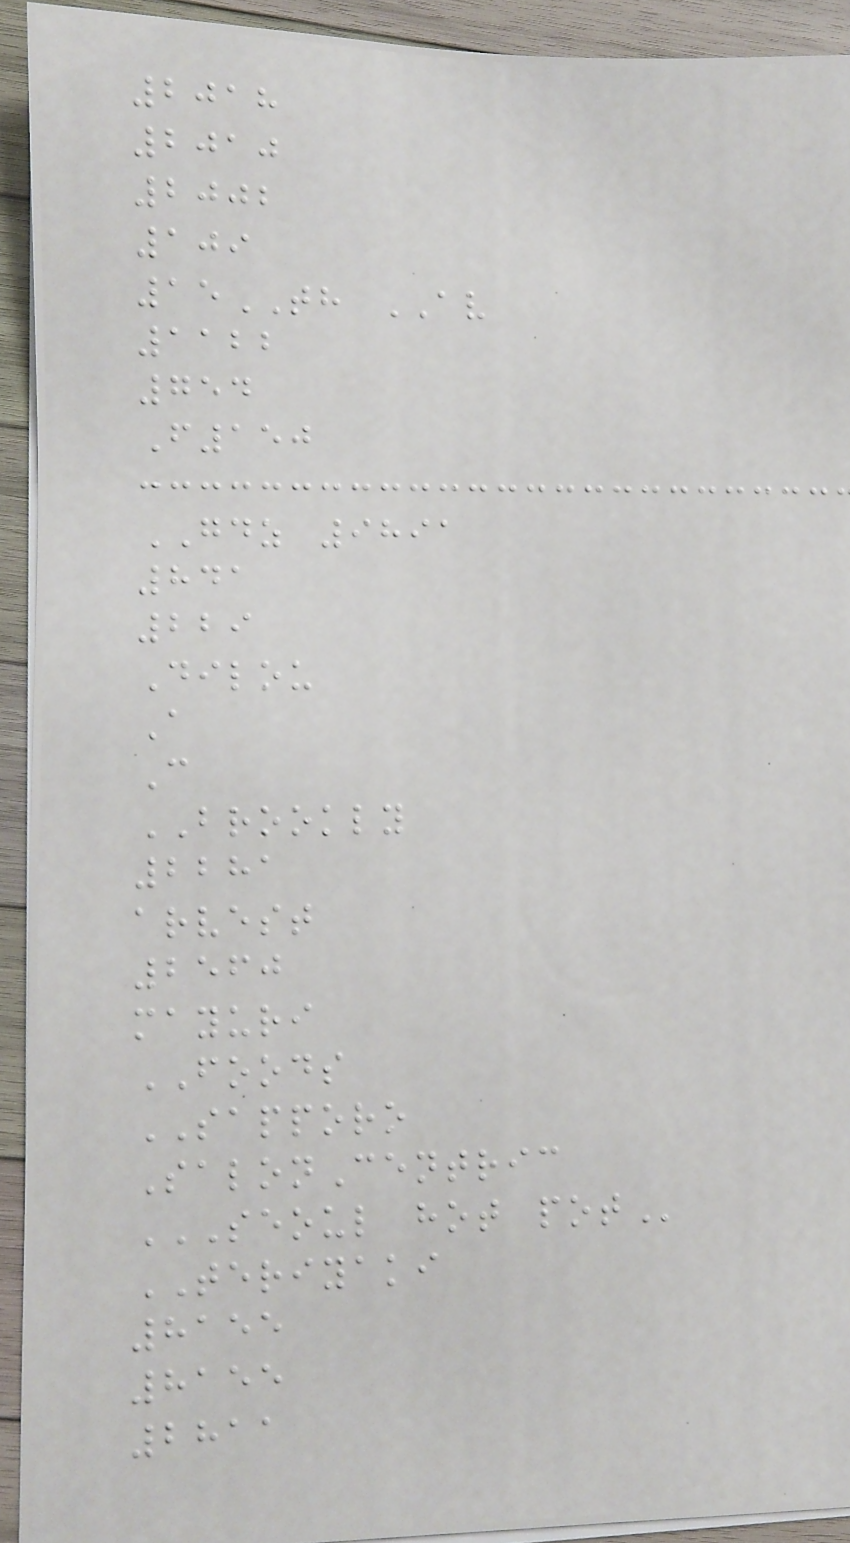2018
2010
2002
109
15TH AV
1122
754
F150
GDZ 9891
841
229
Dilou
A
C
BROOKLY
2281
arvest
2560
mayuri
FOODS
SAPPORO
SalonCentric
SEOUL HOT POT
TERIYAKI
8155
8155
2811
